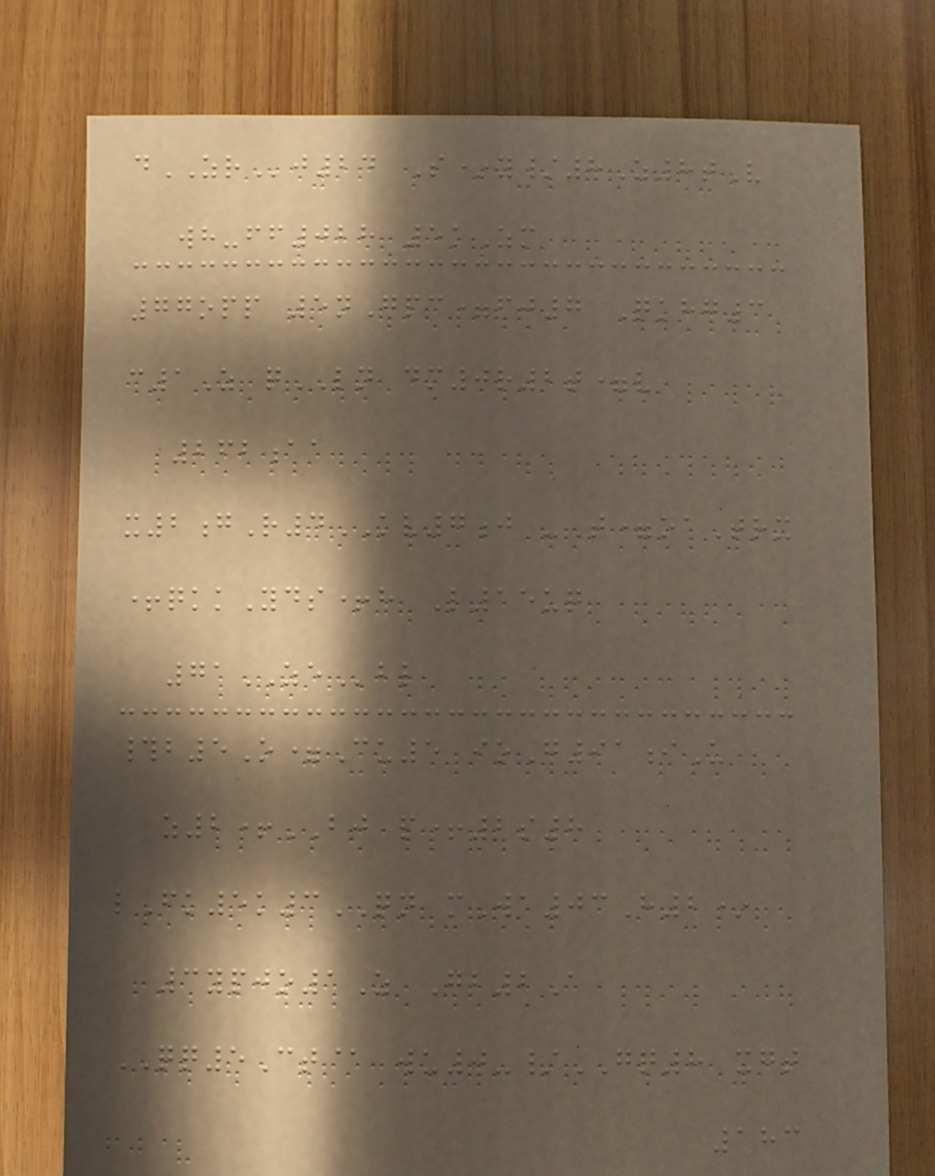dZRj24 S*y/8Z8tV
wh-ff028 5kZm
77opp 5nGpc=fj7 Qkhg3
c1Z qLN dm0r2t=v
262aa
x2gR4KV7j -T=oaTrx
+qkkYds+h L15uq
71ZEbl
#b5O=Cu5 ioG91iU
z2+BJ p+2s8
lFk5k3QN mWa03H2*
3ypjo1Z Gb2A
QQ5Ct@ wu0-/GQ8 xgt
183
